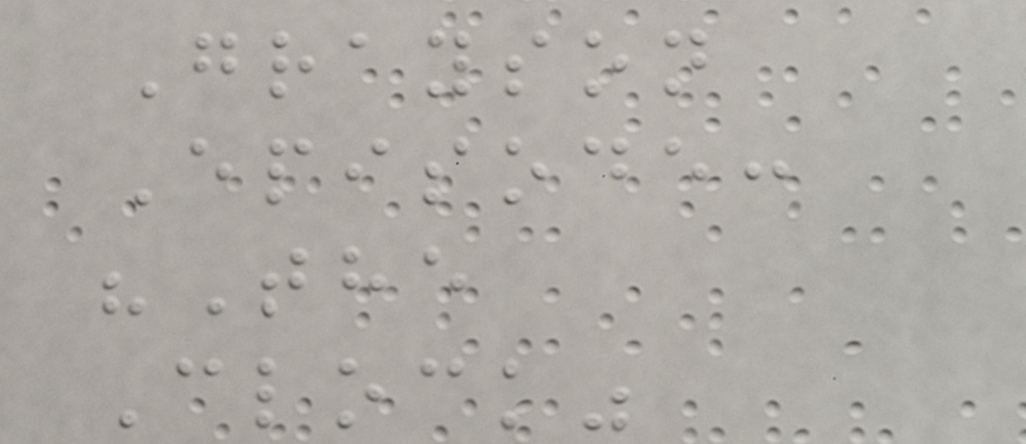Grayson
Episode:
"The
Clock"
